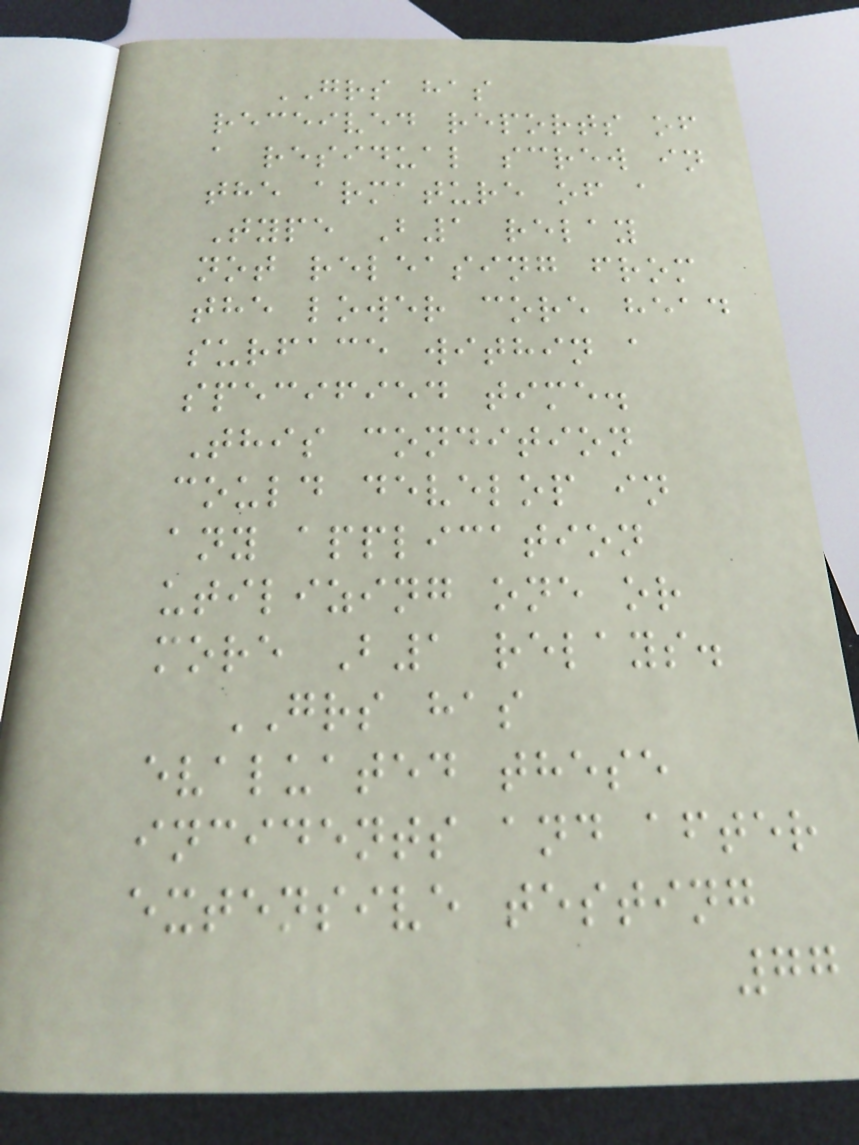GRS has
received reports of
a residual screw in
the armature of a
Type B1 relay
not releasing from
the lower core head
surface within a
specified time.
This condition
could develop in
any application
utilizing one or
more B1 relays.
GRS has
evaluated these
incidents and after
extensive testing
77
